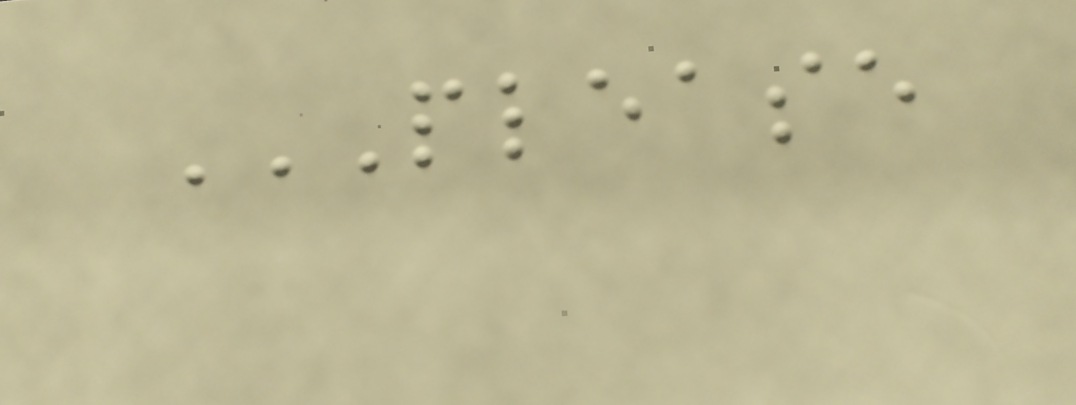PLEASE
